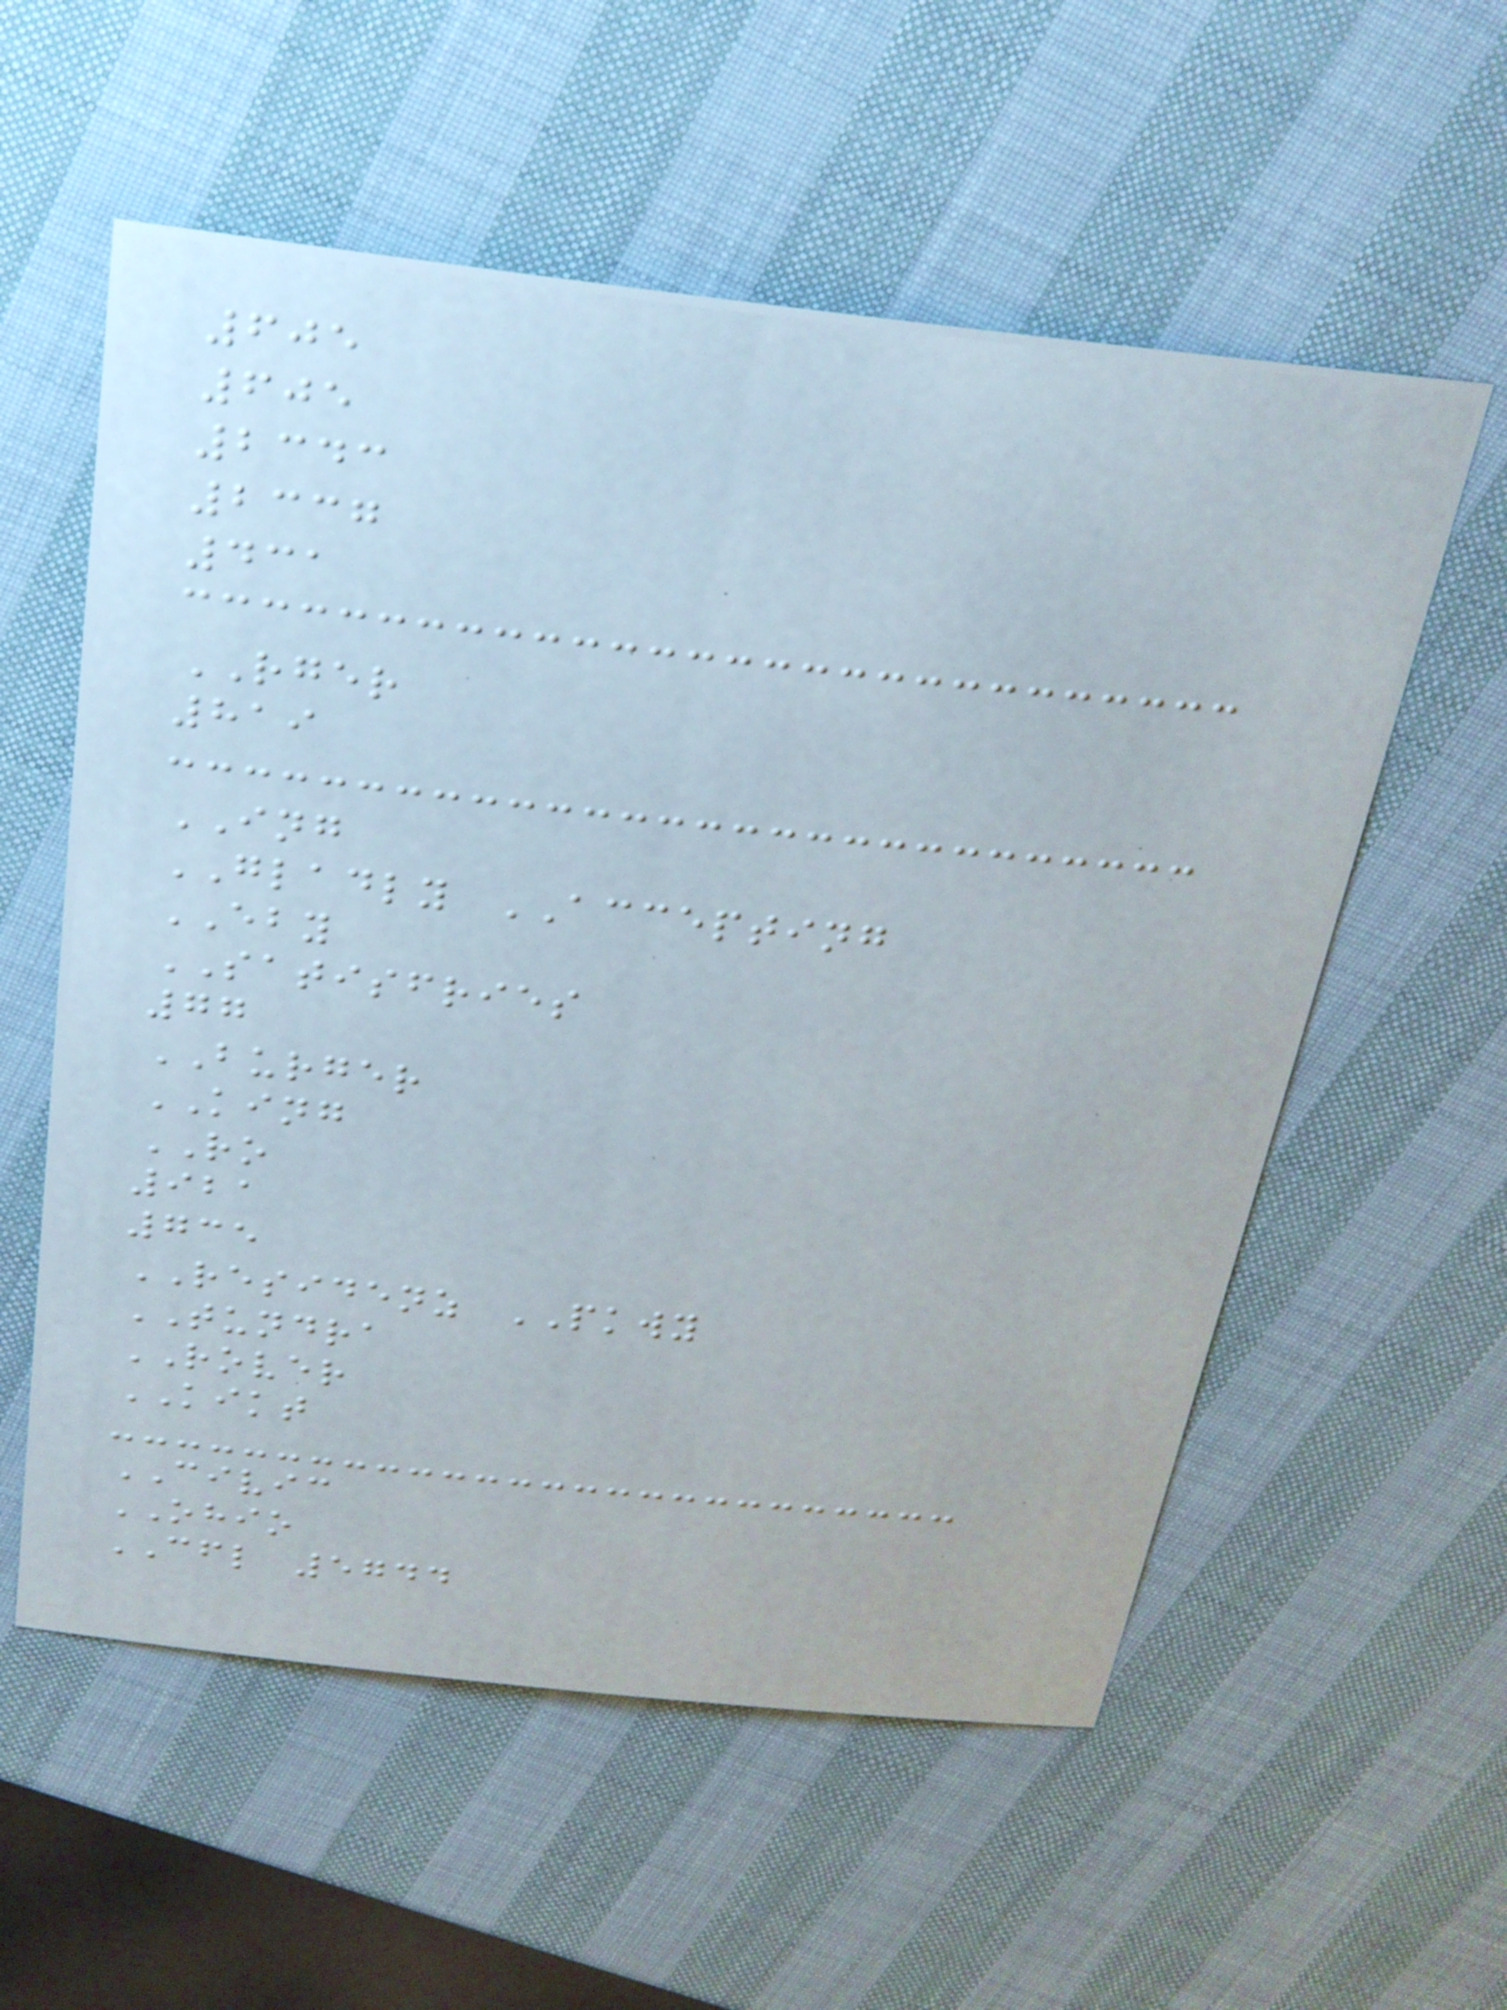605
605
2343
2337
431
RGER
819
ING
GLADLY ACCEPTING
EBY
SATISFRIES
77
BURGER
KING
RO
921
735
RESIDENZ PKWY
TUNDRA
ROVER
KIKT
CIVIC
OHIO
CFL 5744
